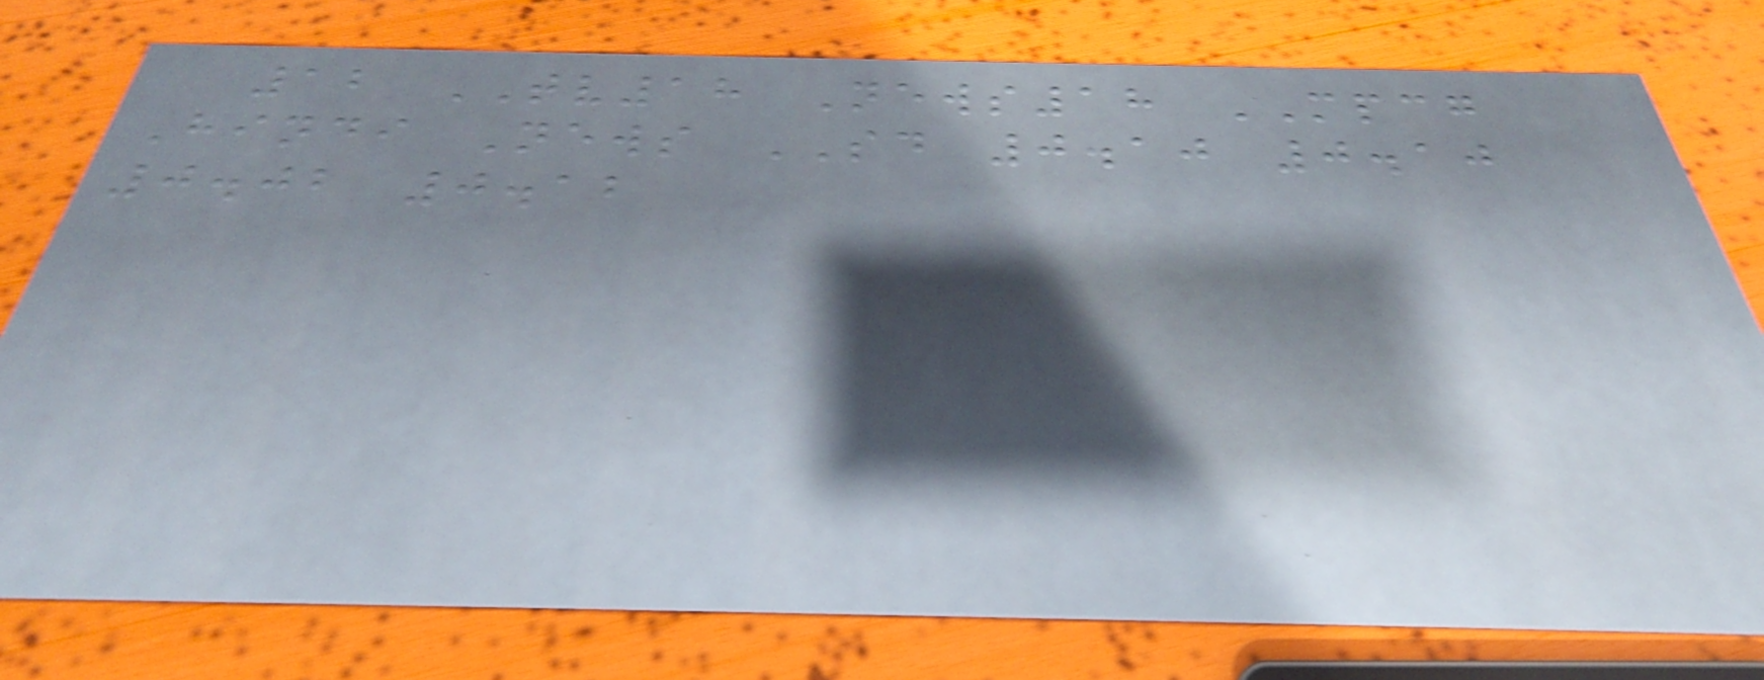12 TV18 News18 MPCG
Hindi News SD 0.10 0.10
0.02 0.12
